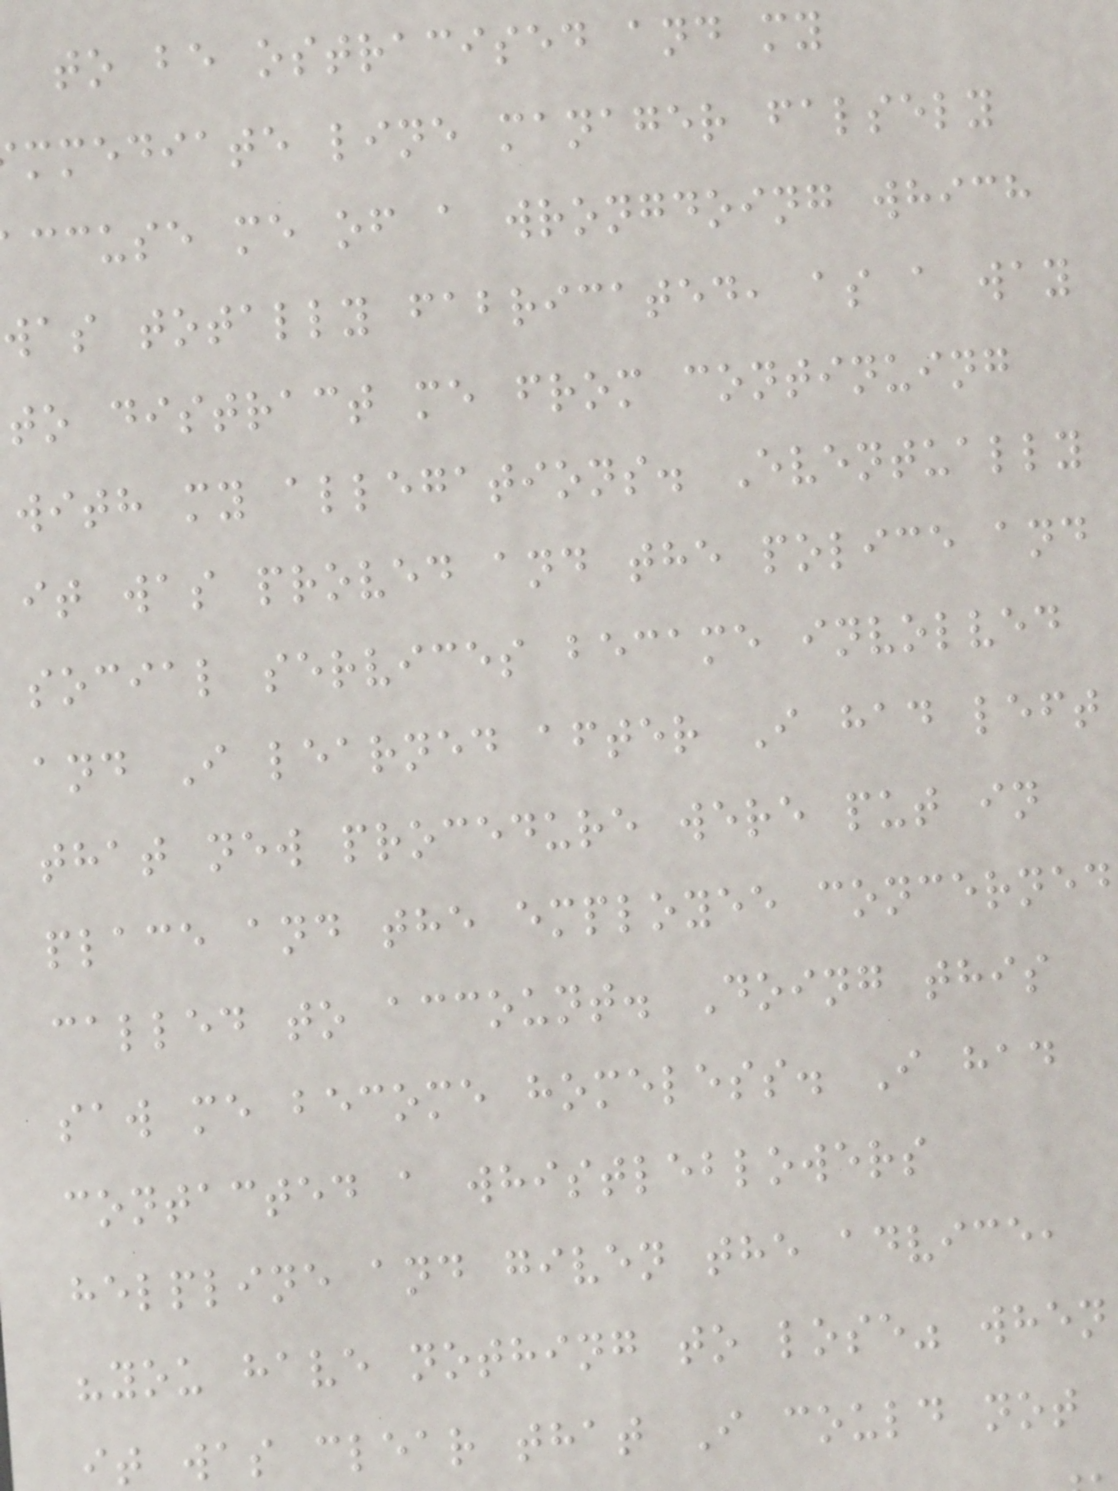to be ostracised and my
mmediate line manager falsely
ccuse me of a wrongdoing which
was totally fabricated, as a way
to distract me from continuing
with my allegations. Eventually
it was proved and the police and
social services became involved
and I learned after I had left
that new procedure were put in
place and the employee concerned
called to account. Doing this
saw me become homeless. I had
contacted a whistleblowers
helpline and given the advice,
"you have nothing to lose" when
it was clear that I could not
